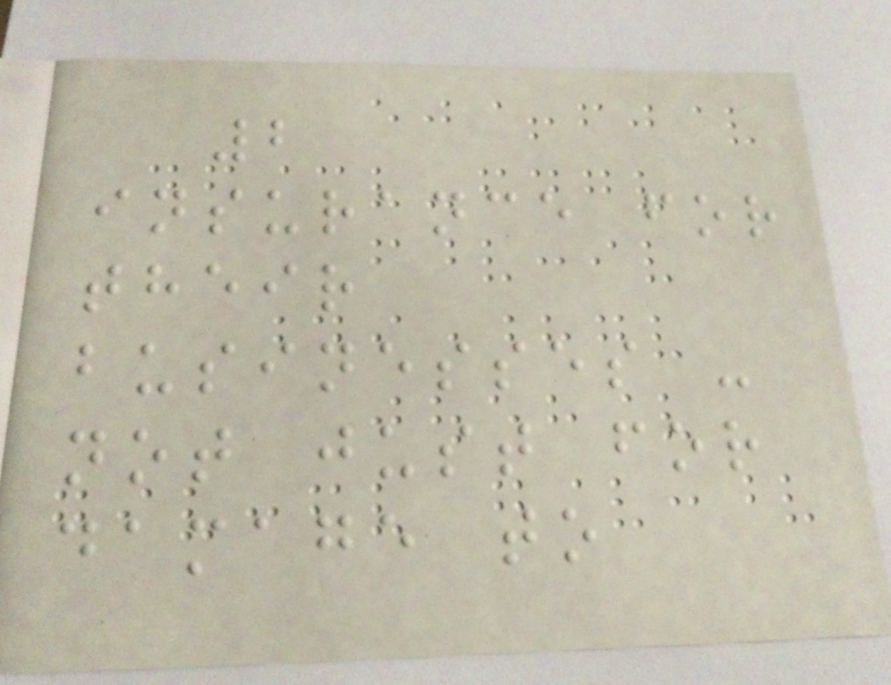2
insurance for
their
businesses -
not just for
damage to
